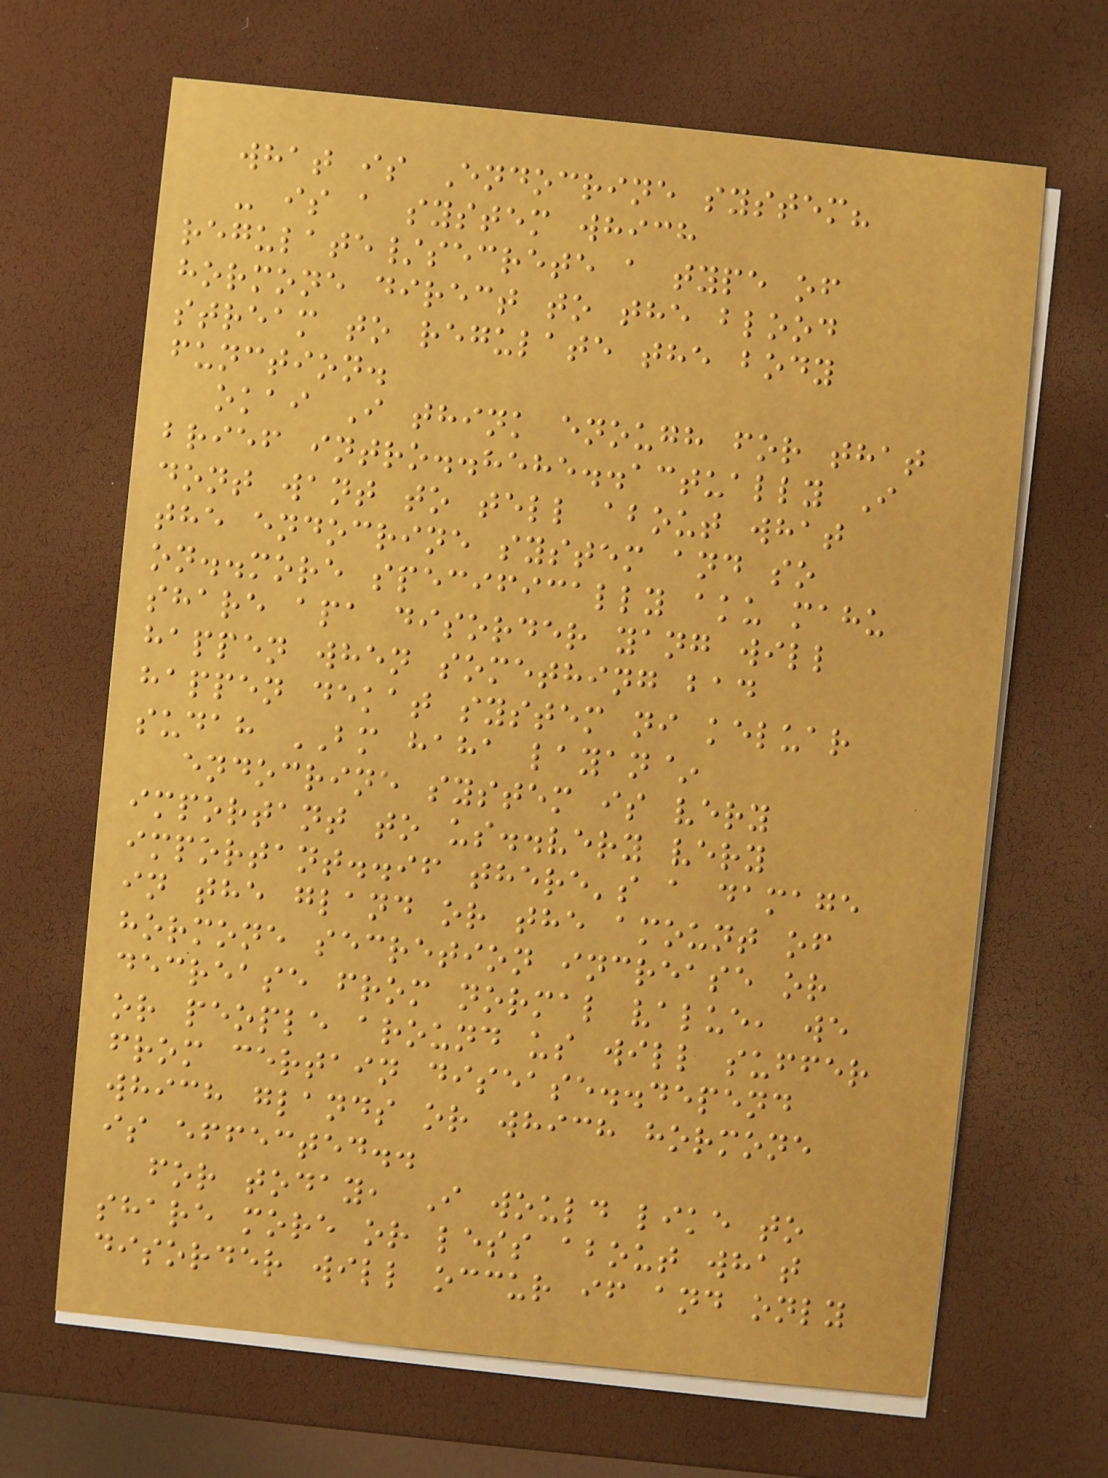what is Endocrine system?
- is a system which
regulate/secrete a type of
hormone direct to the blood
stream to regulate the body
function.
okai I think enough for that
brief intro..hehe..actually I
dont want to tell about what
the endocrine system and so
on..more specifically aku mahu
share apa disorder yang will
happen when something bad
happen dekat system ni keluar
sudah BM haha layan~
endocrine system is very
important to us..very very
important..if there's a damage
in the gland or the amount of
hormone secretion increase or
decrease from normal value, we
or people around us will suffer
from certain disease..depend
which glands or which hormone
is effected..
for today, I would like to
share more or less about what
disorder will occur if and only
